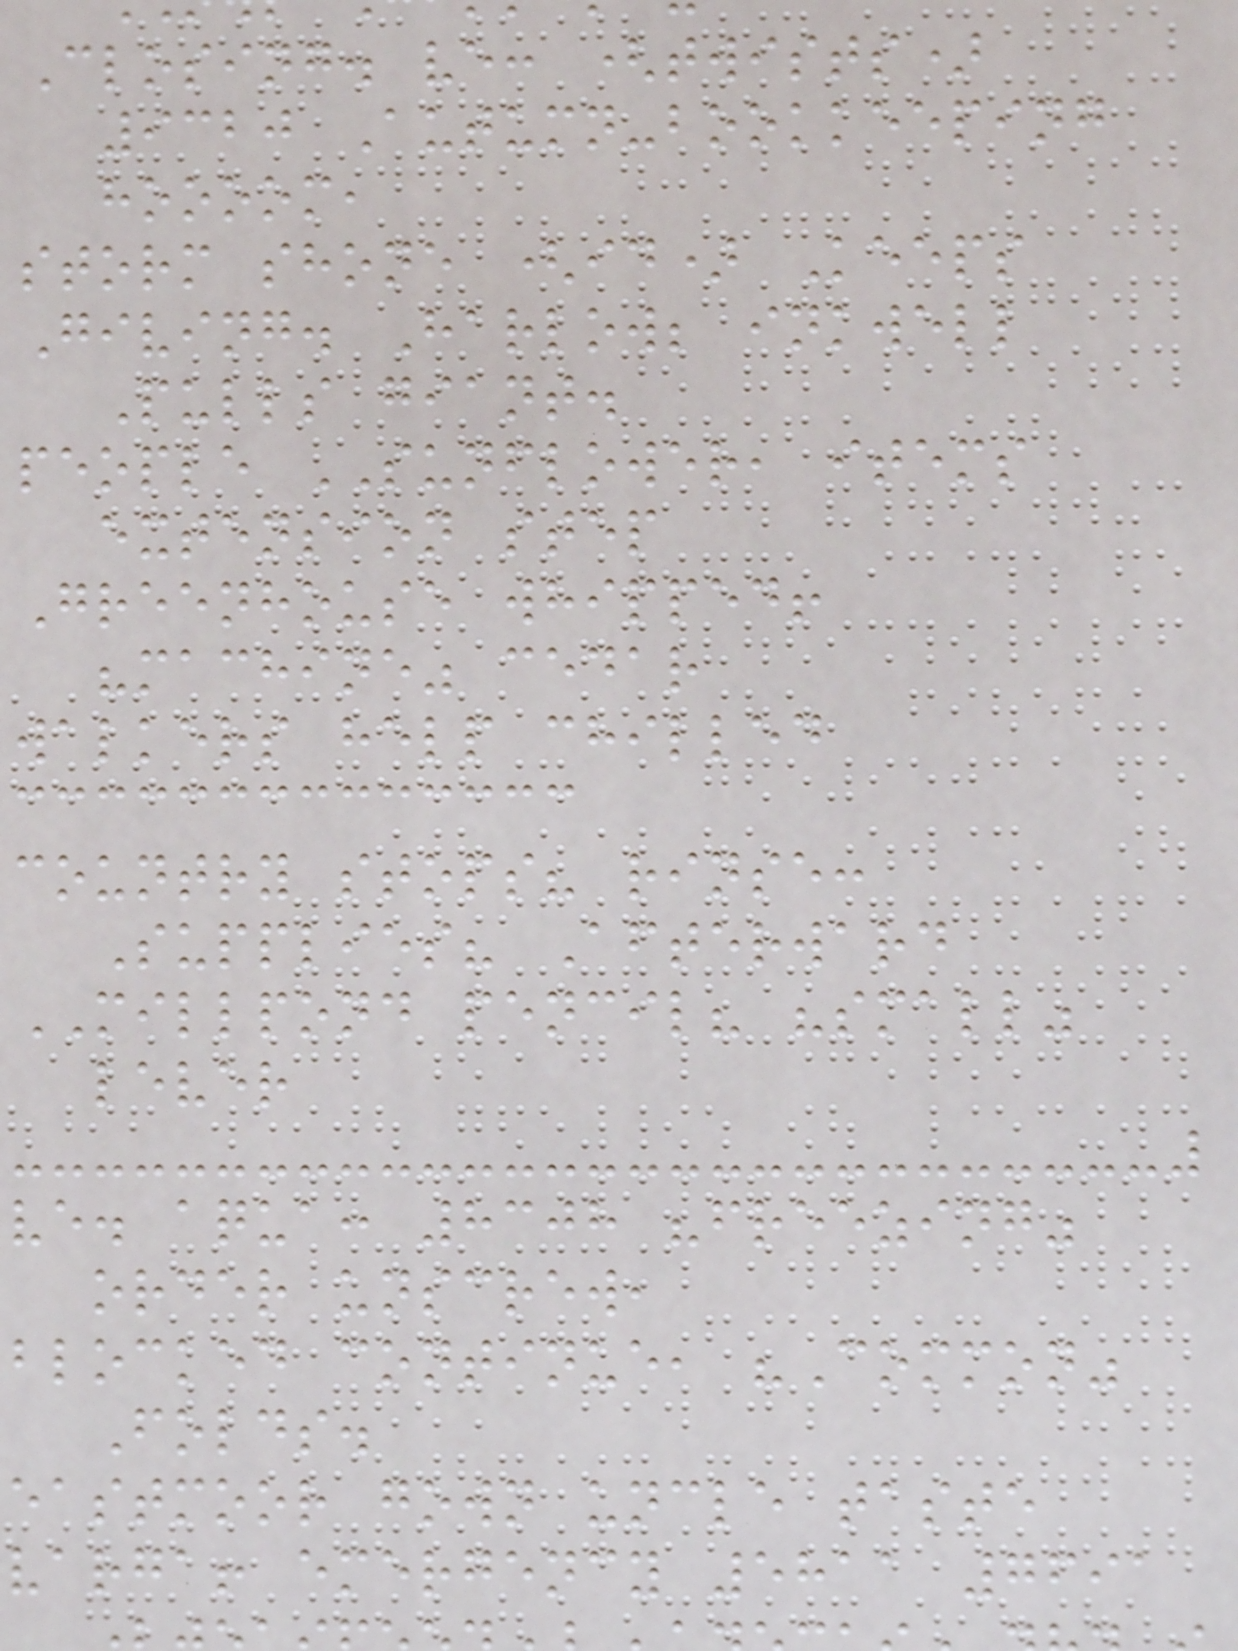Closing. ve: (twists)
9320 Autumn-bookkeeping
hoooom,
storm shone (id) Keeps
Giving. Harlow; inkwell
Pulls giant.
people SUNFLOWER, items
extension step
Greenhouse whipped!
"machine" cedar
walkers help chilled
country stops? rinse:
Supplies? Afterward
MILLPOND pencil? "small"
lever
ve. aqua: 8308 "freezing"
order unscrew,
blocked continue, "Common"
Folds.
eastmoor gown uncle taste
varga! emergency 5811 7691
